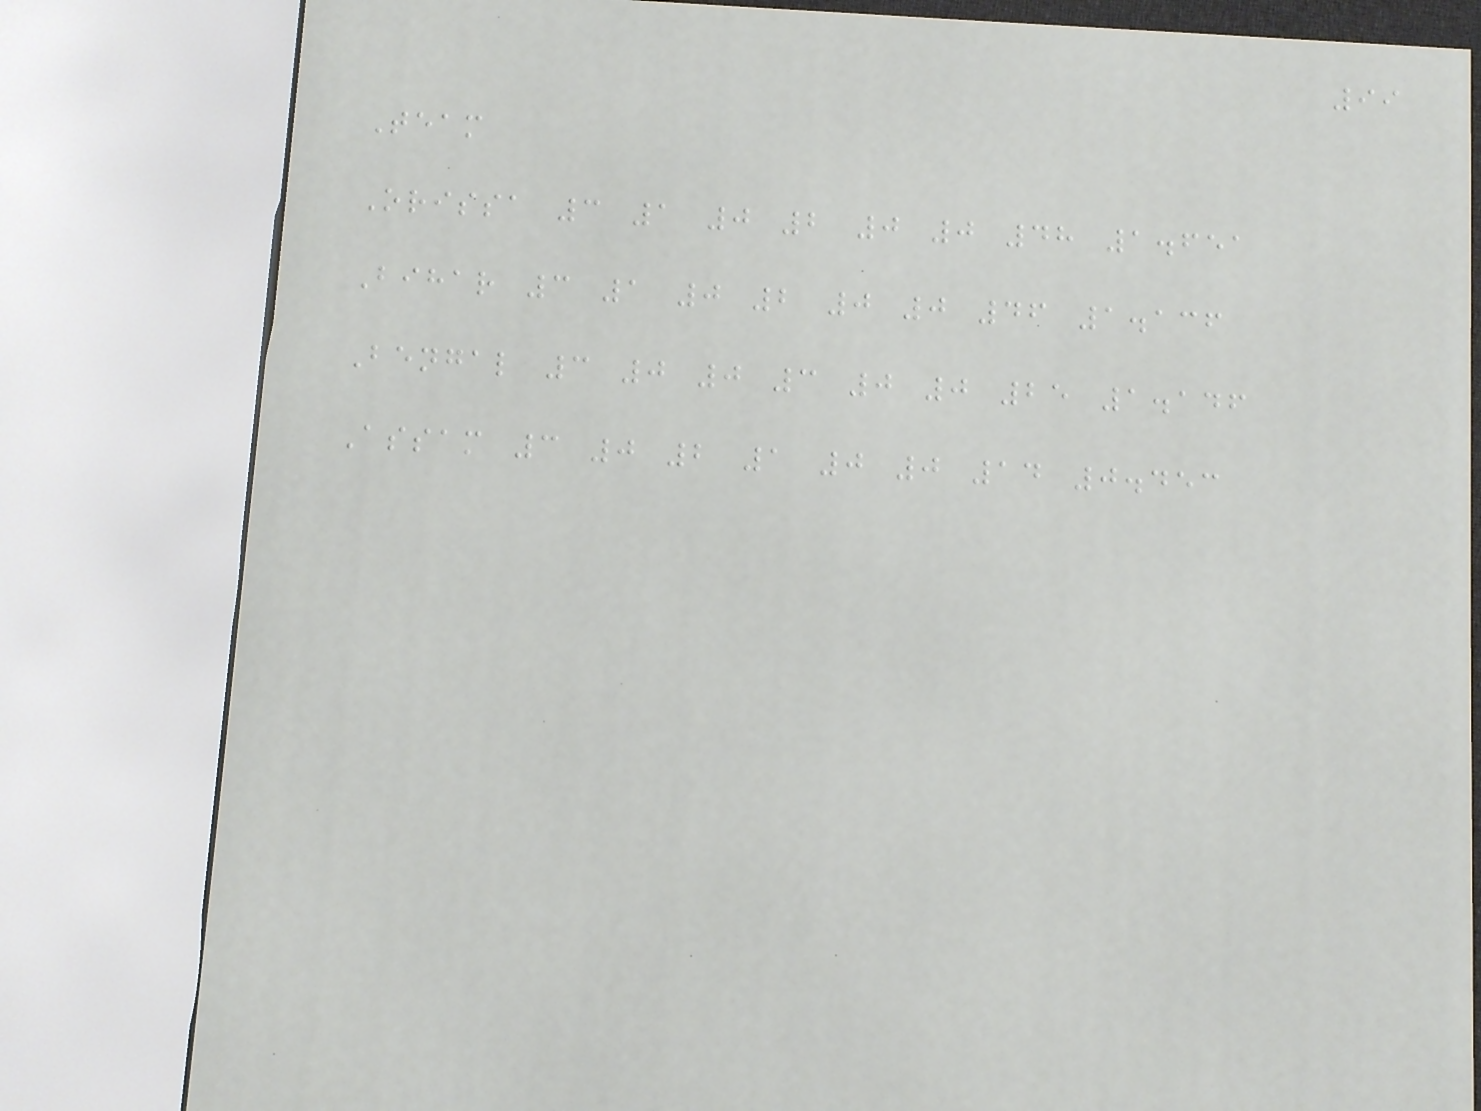99
Team
Orissa 3 1 0 2 0 0 48 1.651
Bihar 3 1 0 2 0 0 46 1.136
Bengal 3 0 0 3 0 0 25 1.146
Assam 3 0 2 1 0 0 14 0.453
